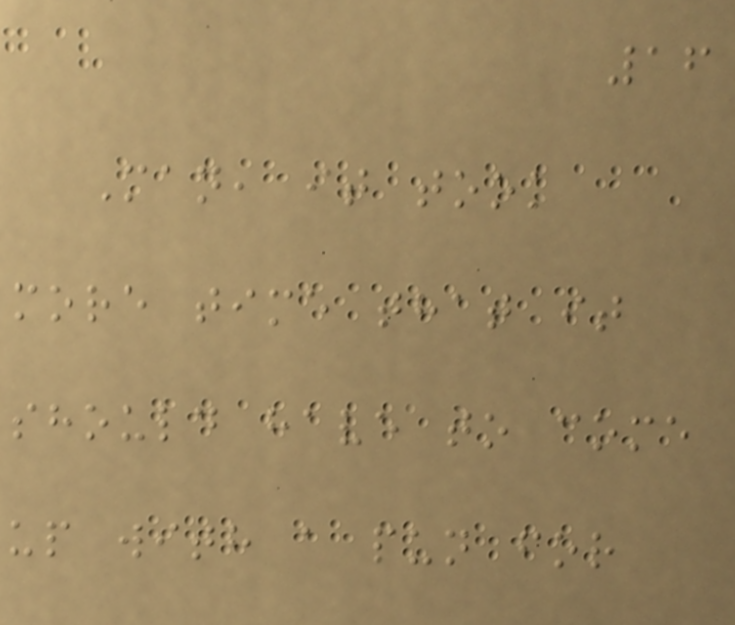16
Man, it took
more time that it
should have to come
up with a pun for
